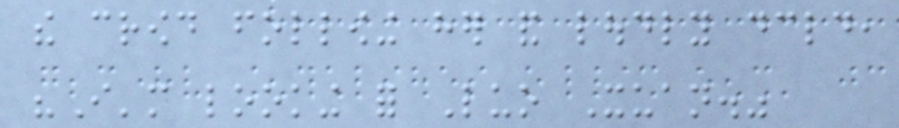the crowd following her and loudly declared,
"I'm looking for Luo Xuan."
